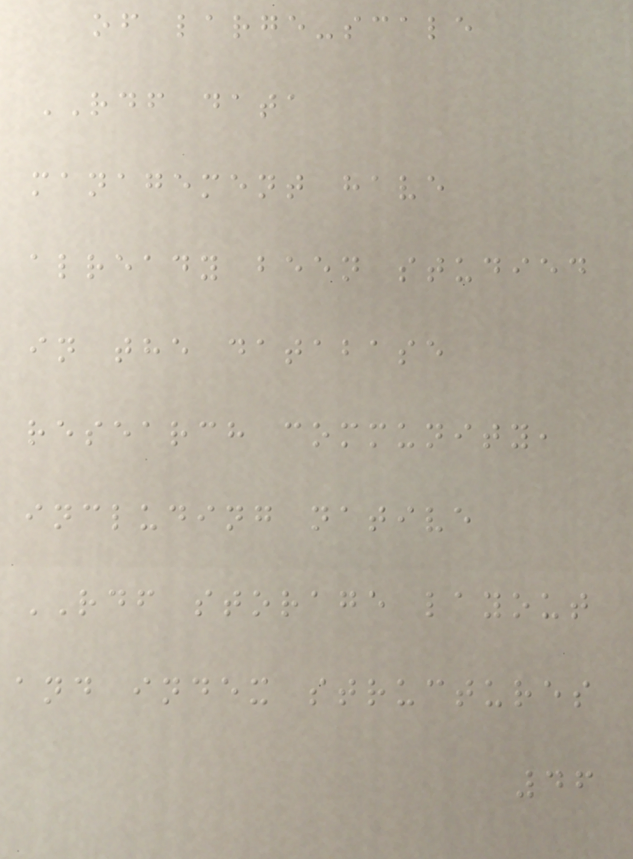of large-scale
RDF data
management have
already been studied
in the database
research community,
including native
RDF storage layout
and index structures
46
